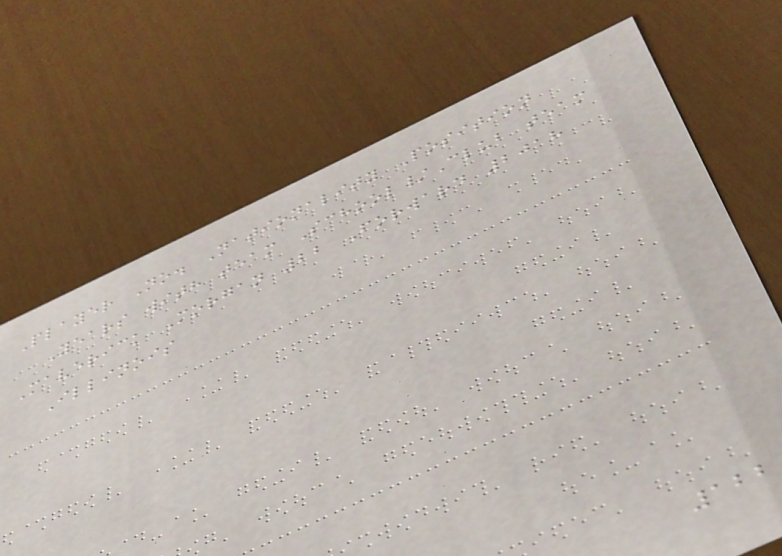Player No. Nationality Position
Years with team School/Club team
Maverick Morgan 22 Forward 2018
Illinois
122
